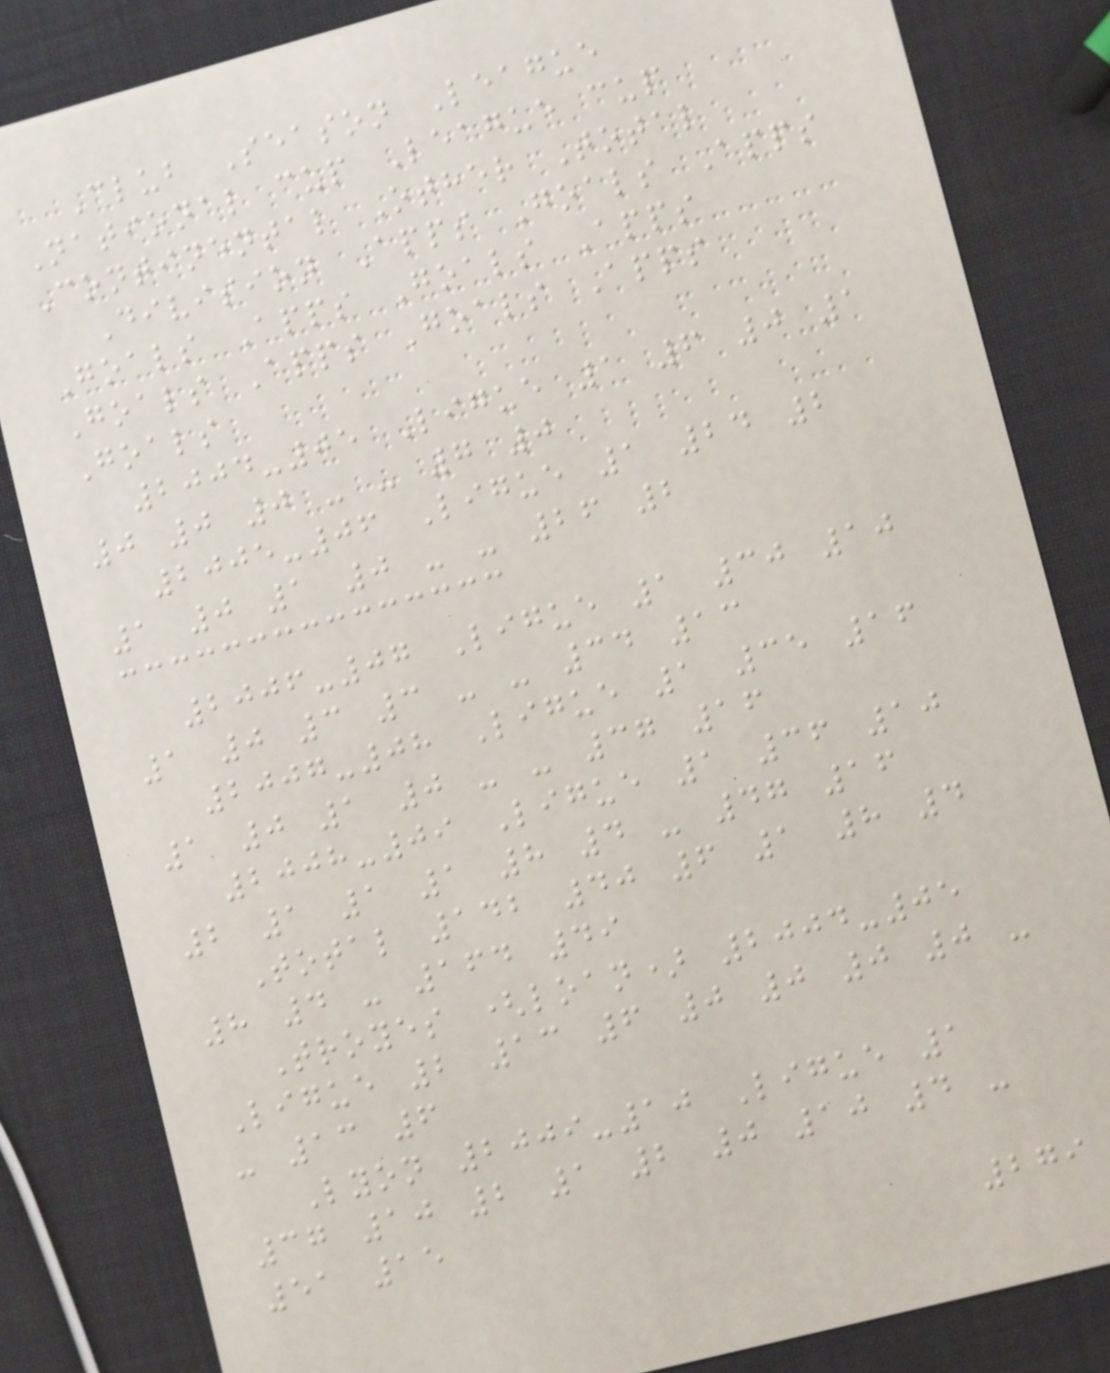Club Season League
National cup League cup
Continental Other Total
Division Apps Goals Apps
Goals Apps Goals Apps
Goals Apps Goals Apps
Goals
2004-05 Ligue 1 6 0 1
0 0 0 - - 7 0
2005-06 Ligue 1 24 2
1 0 1 0 - - 26 2
2006-07 Ligue 1 30 10
1 0 3 3 - - 34 13
2007-08 Ligue 1 35 16
1 0 1 0 - - 37 16
2008-09 Ligue 1 36 10
2 1 1 1 8 4 - 47 16
Total 142 40 6 1 8 4
8 4 - 164 49
Troyes (loan) 2004-05
Ligue 2 13 6 0 0 0 0 -
- 13 6
Lyon 2009-10 Ligue 1
37 10 2 1 2 0 10 4 -
51 15
279
